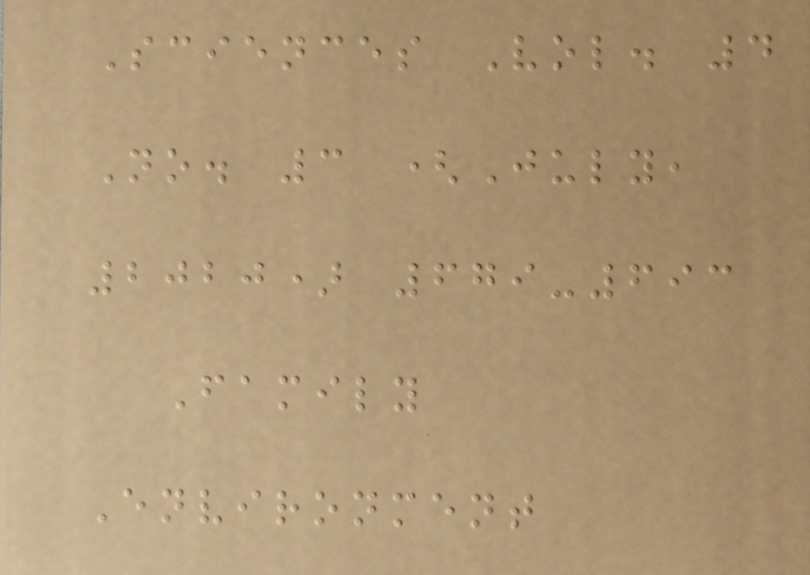Sciences Vol. 4
No. 3 (July,
2020) 679-693
Family
Environment
